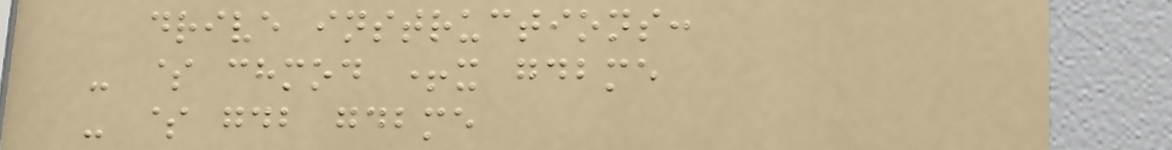drive instructions:
- $ chmod +x gdbme
- $ gdb gdbme
